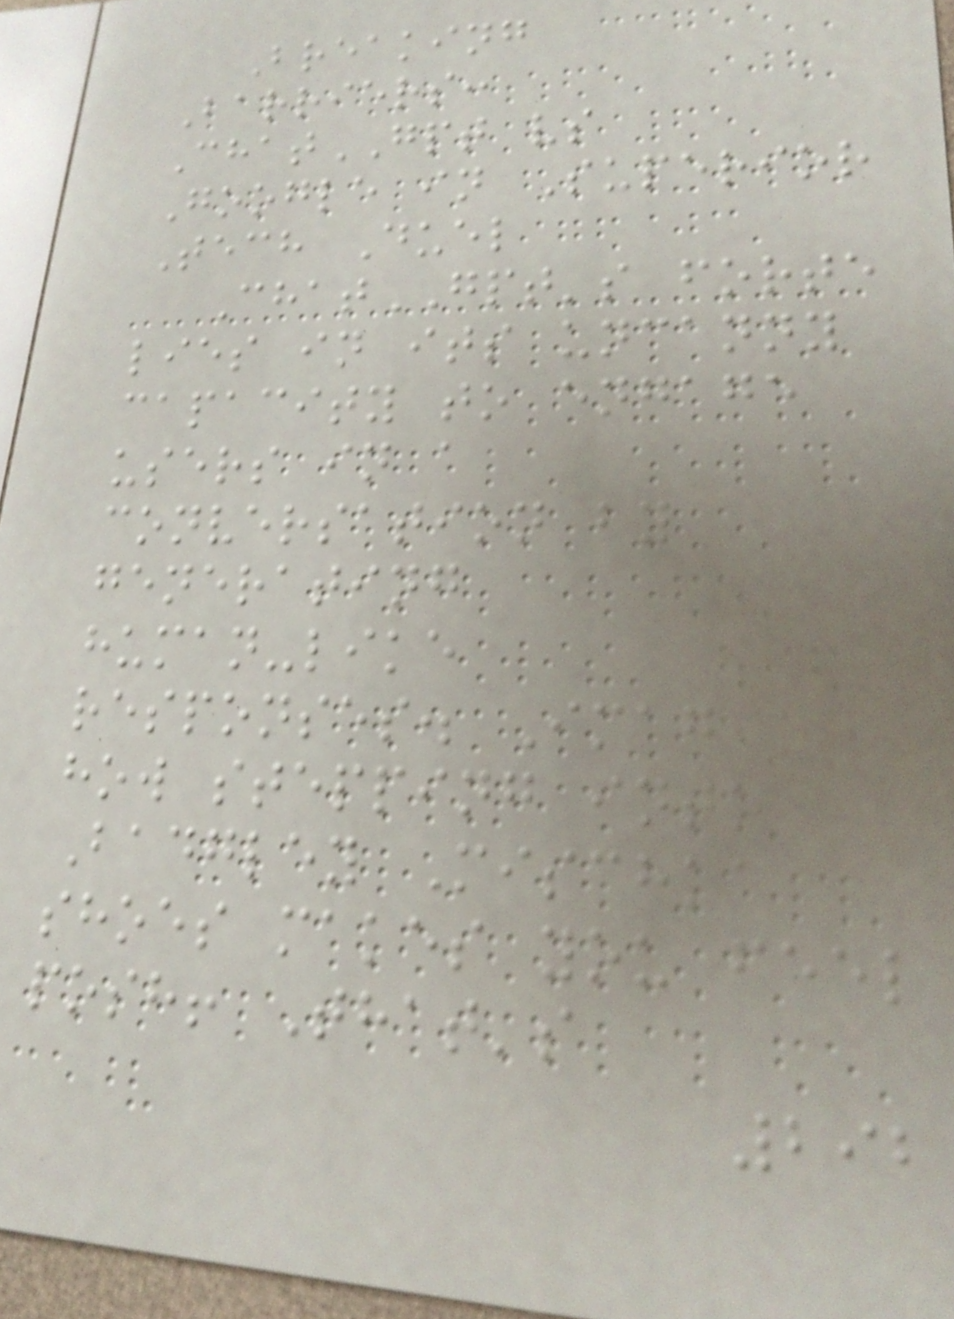Breaking
Barriers:
ChatGPT vs
Google in Superior
Tech Duel
ChatGPT's forte
lies in its uncanny
capacity to engage
users in a
conversation by
generating
human-like
responses. Imagine
how stepping into
Badgley Mischka
shoes makes you feel
posh! That's
292
